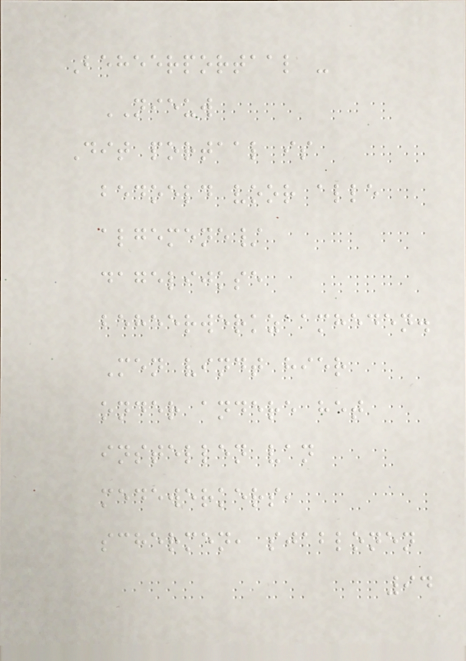Beheerportaal -
NIEUW
Dit portaal is
bedoeld voor alle
algemene/
dagelijkse
beheerwerkzaamheden.
Men vindt hier
onder andere het
instellen van
medewerkers,
schermen, sjablonen
94
